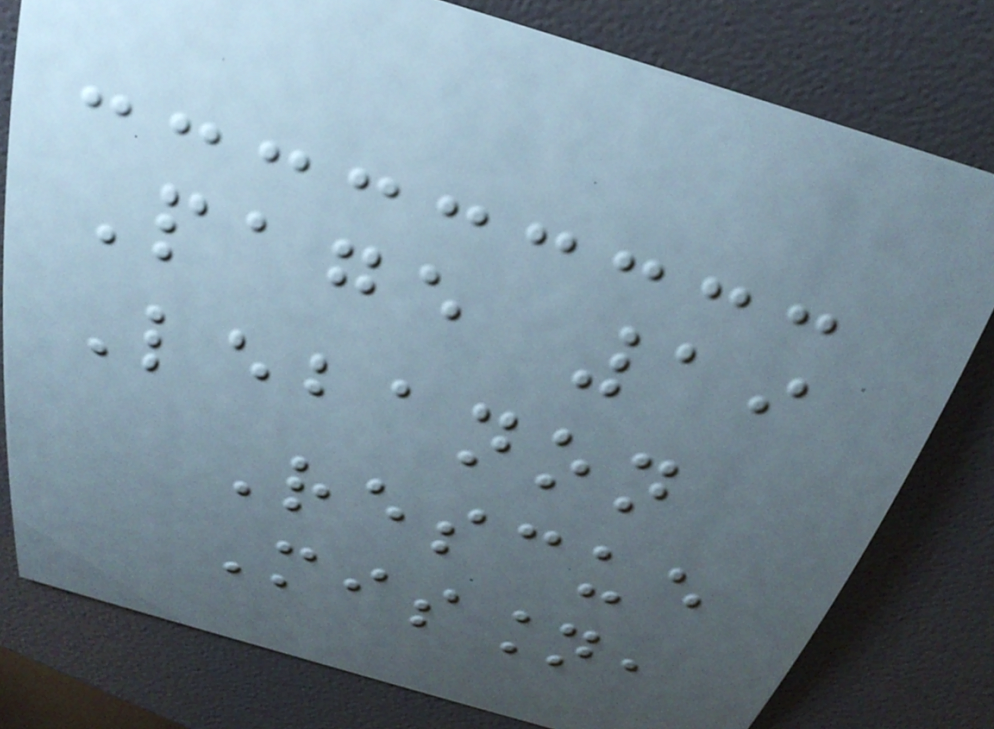Page 19
Lebanon
Rescue
Mission,
